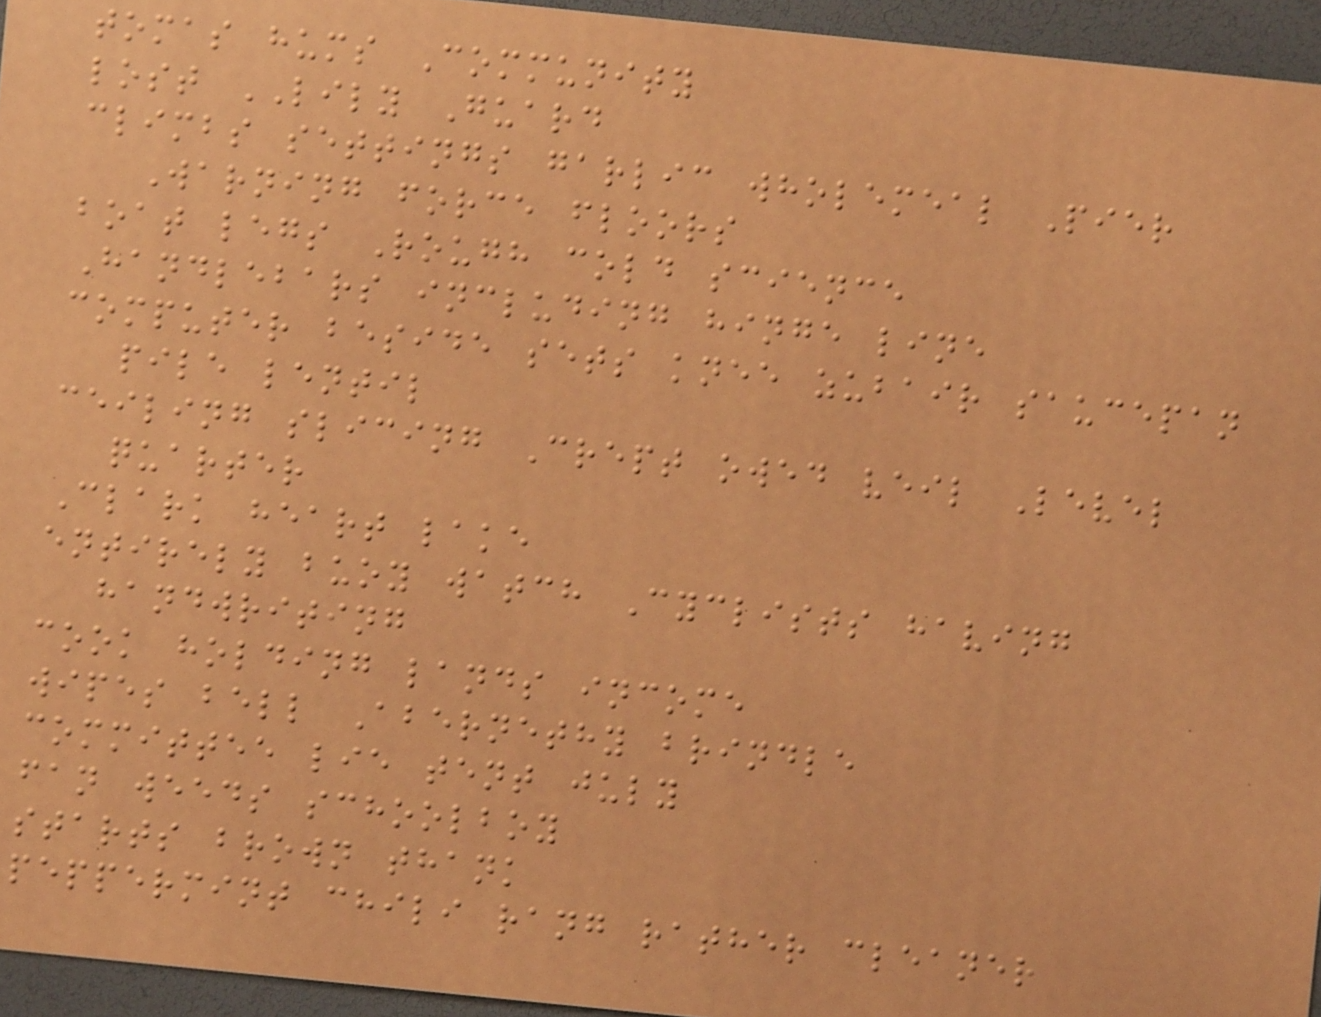tomas hums Community
lost LILY Guard
climbs settings garlic wholemeal Pier
Warning force floors
boat legs Rough cold science
Handlebars including hinge line
computer beside sets knee zubair saucepan
pile lentil
ceiling slicing Crept owed veil Level
quarter
Clark heart lake
entirely buoy watch Cyclists having
handwriting
cook holding lands income
wipes bell Abernethy brindle
committee lie tent july
fan weeds schoolboy
starts brown thank
peppermint chili rang rather cleaner
